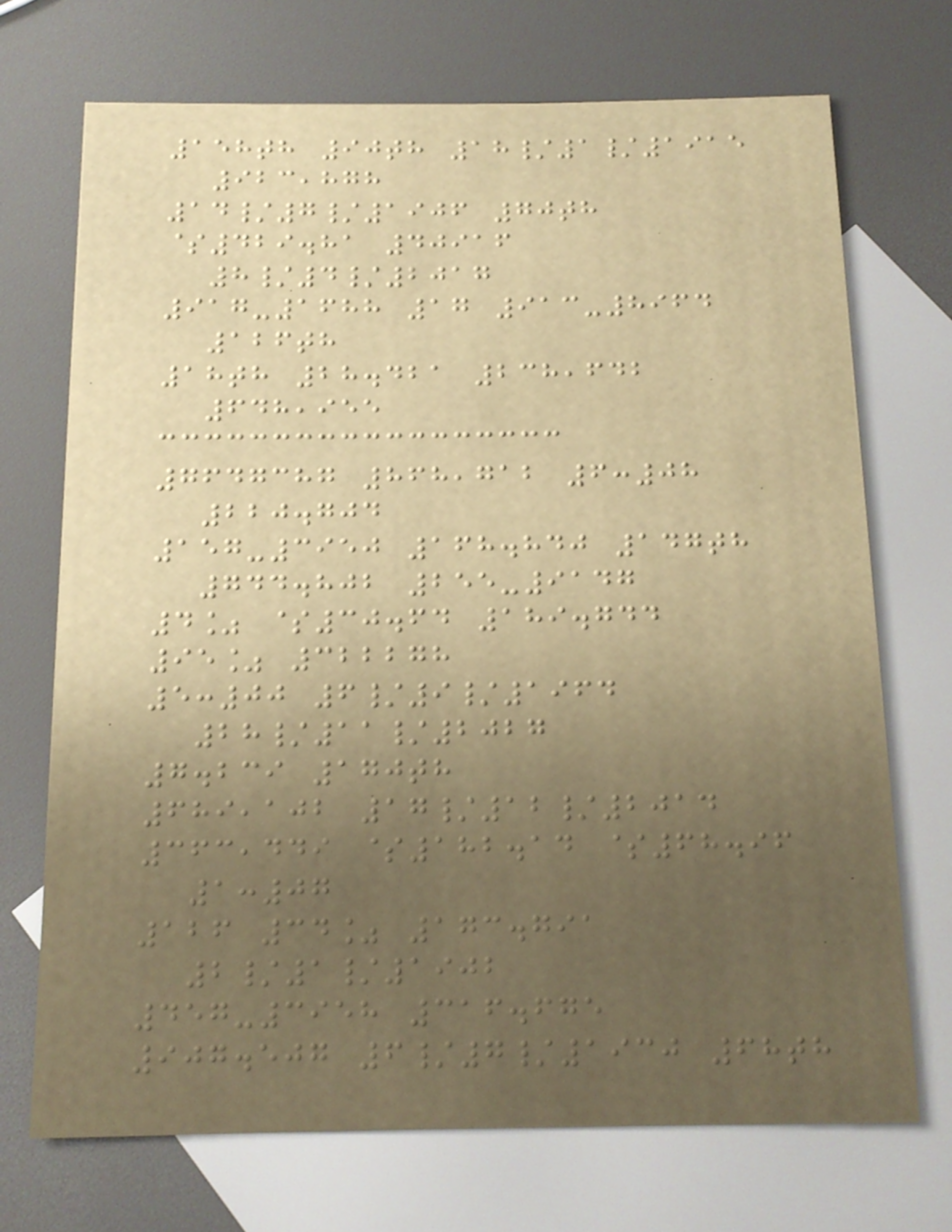158th 90th 18/1/1915
923,878
14/7/1906 70th
$429.81 40916
8/4/2017
917-1688 17 913-8964
126th
18th 28.421 238,642
648,955
7647387 868,712 6:08
220.704
157-3950 168.840 147th
744.802 255-9147
4% $30.64 189.744
95% 322278
5:00 6/9/1964
28/11/2027
7.239 170th
689,102 17/12/2014
363,449 $182.14 $68.96
1:07
126 34% 173.791
2/1/1902
457-3958 316.675
907.507 6/7/1930 68th
